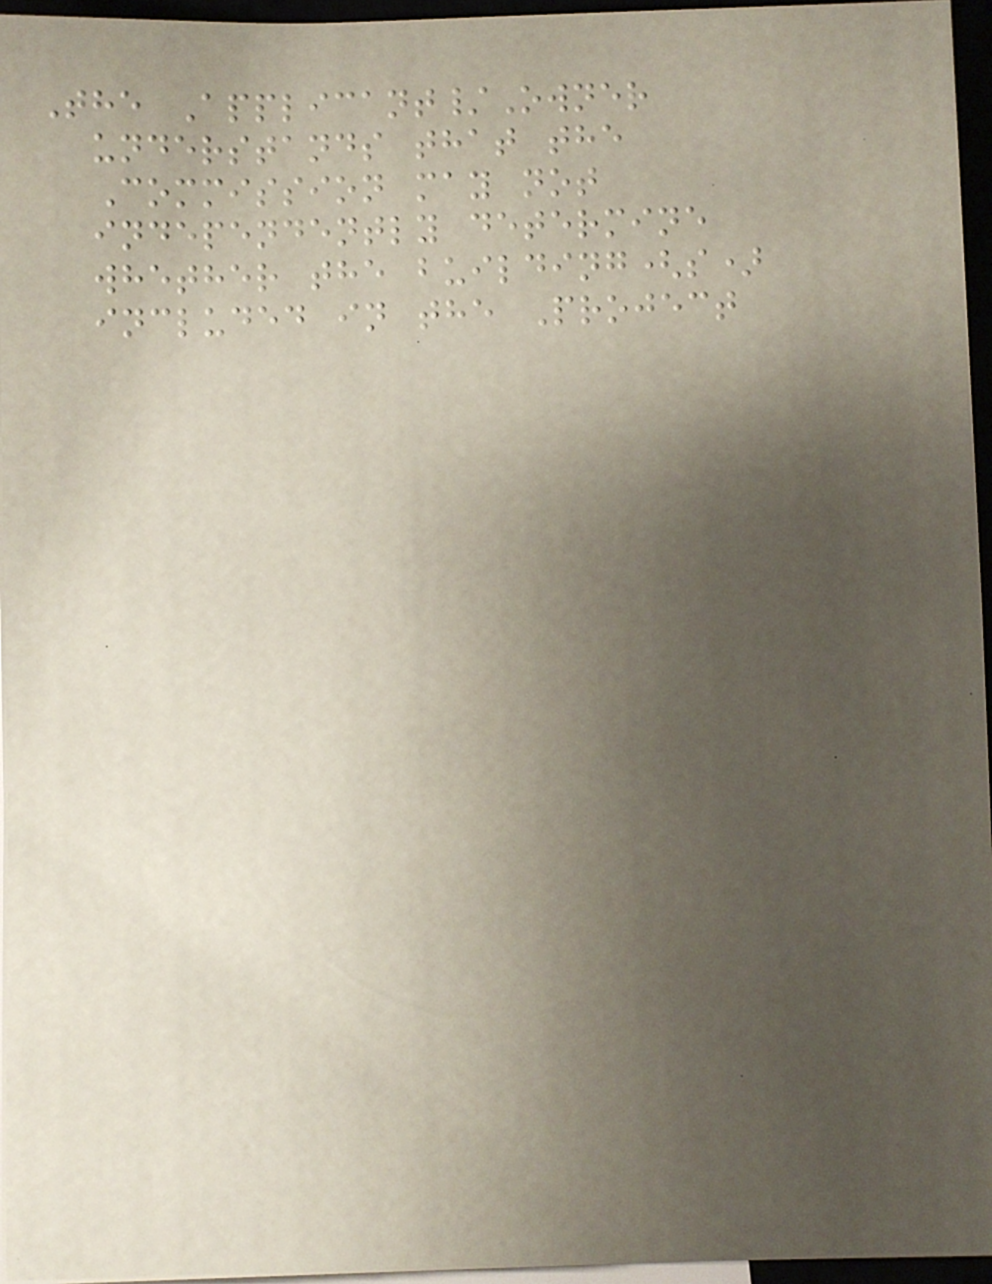The Applicant/Owner
understands that the
Commission may not
independently determine
whether the building(s)
included in the Project
